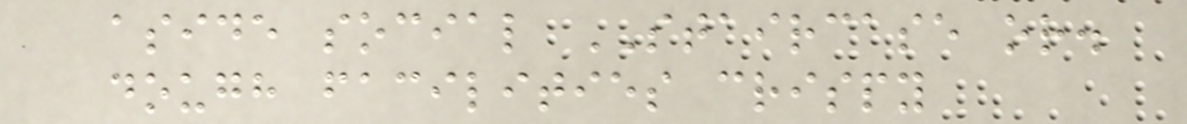aside social STAIRCASE or.
dough facilities crispy
